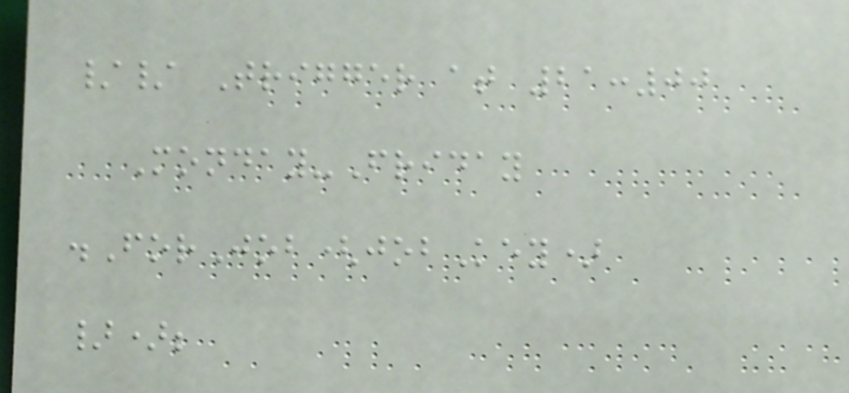// Trigger at 21:00
Monday-Friday
.ForJob(jobKey)
});
